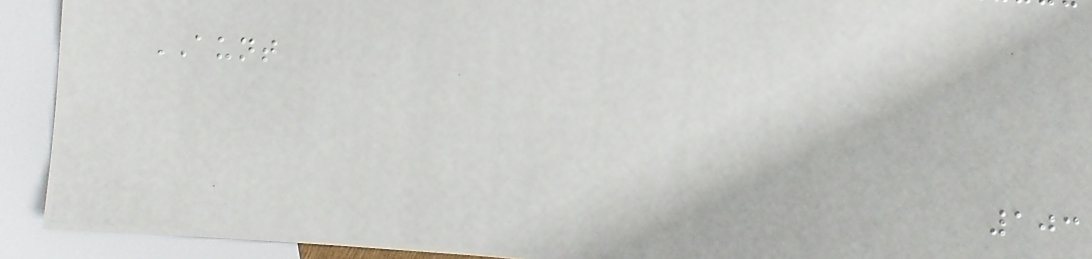AUNT
103
